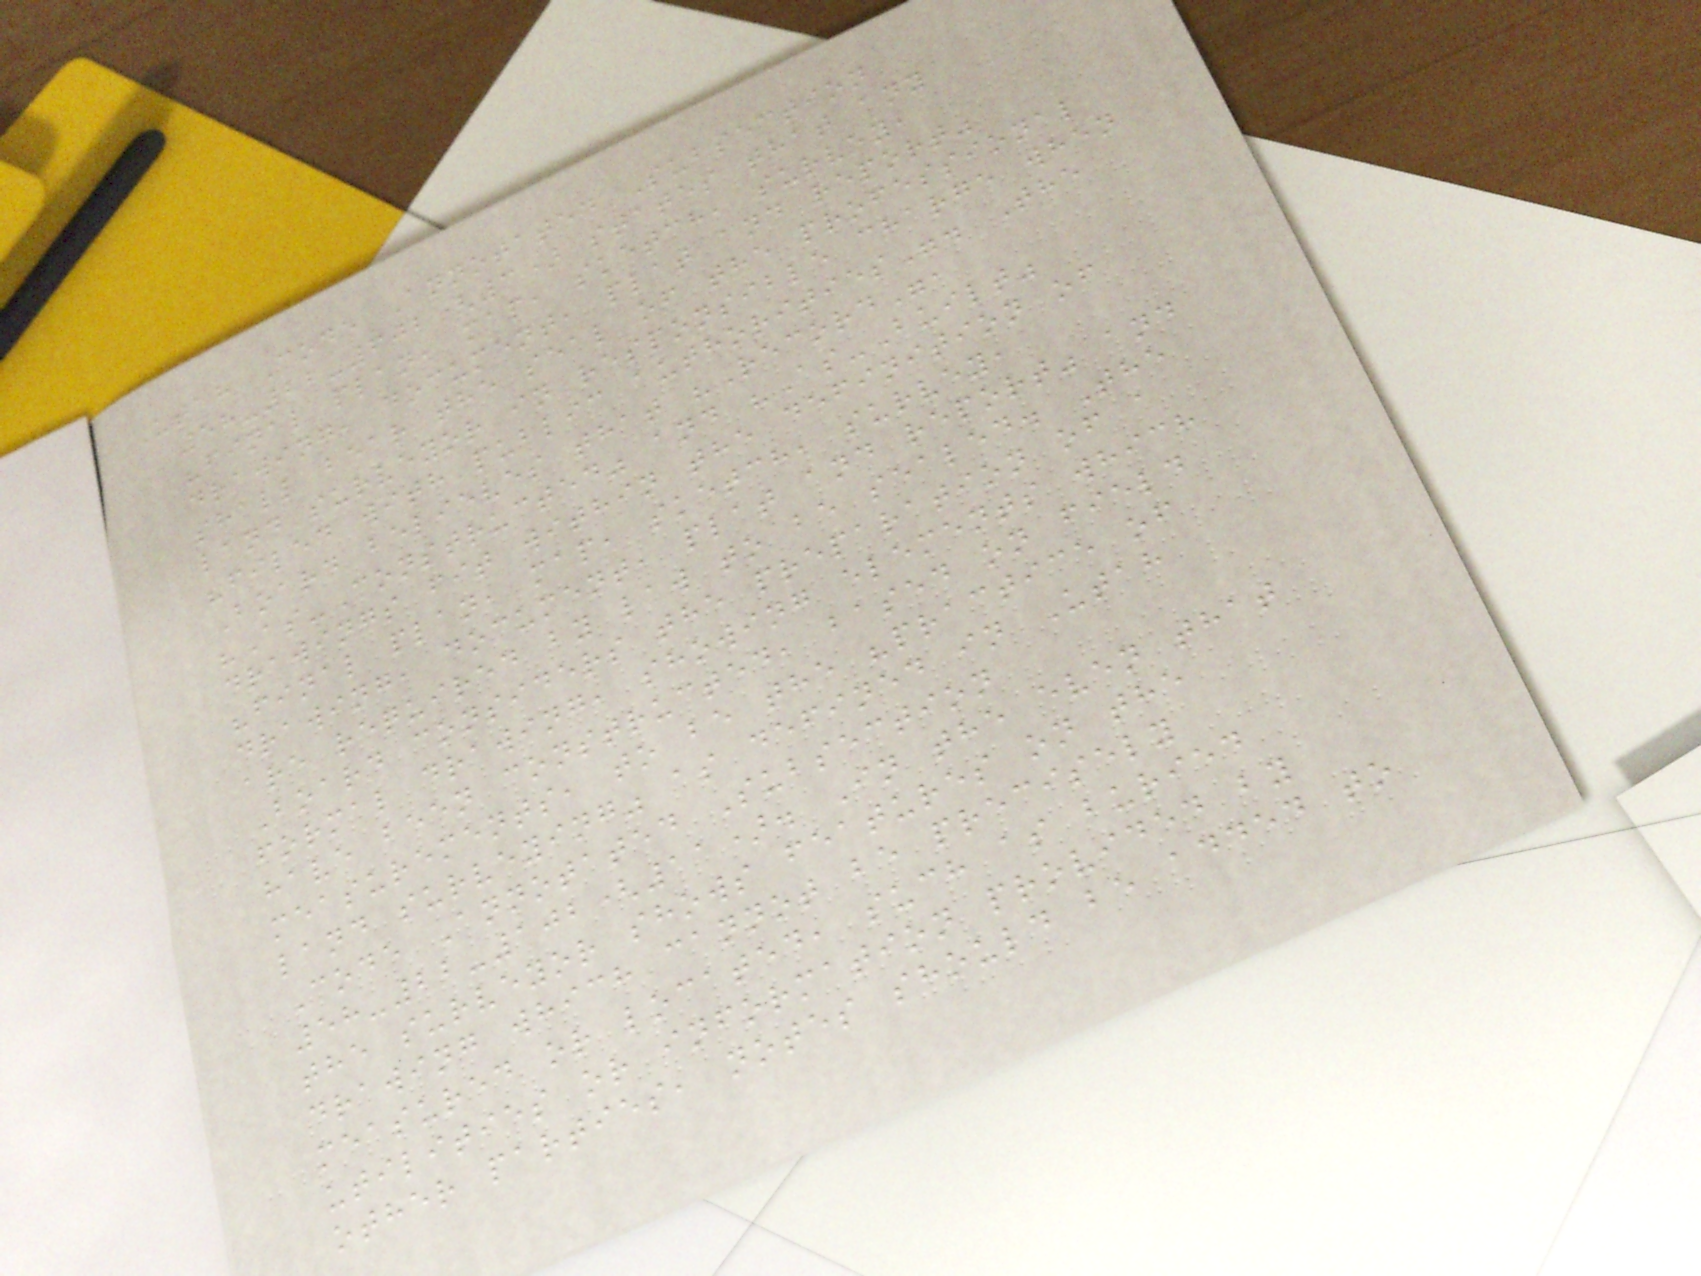Utah Code Annotated Subsection
58-22-602(3) states that any
"final plan, map, sketch, survey,
drawing, document, plat and report"
shall bear the seal of the professional
land surveyor in responsible charge when
"filed with public authorities". The
Board believes that "Record",
"As-Constructed" and "As-Built"
drawings fit within the definition of
"final plan, map, sketch, survey,
drawing, document, plat and report" and
are required by law to be sealed. The
Board considers the preparation of a
formal drawing, showing elements which
have been constructed, based on field
measurements, to be the "practice of
land surveying" as defined in Utah
Code Annotated Subsection
58-22-102(11). In the even that
the surveyor shows features on the
drawing which cannot be precisely
measured or located, such as buried
utilities or information provided by
other parties, notes should be added to
